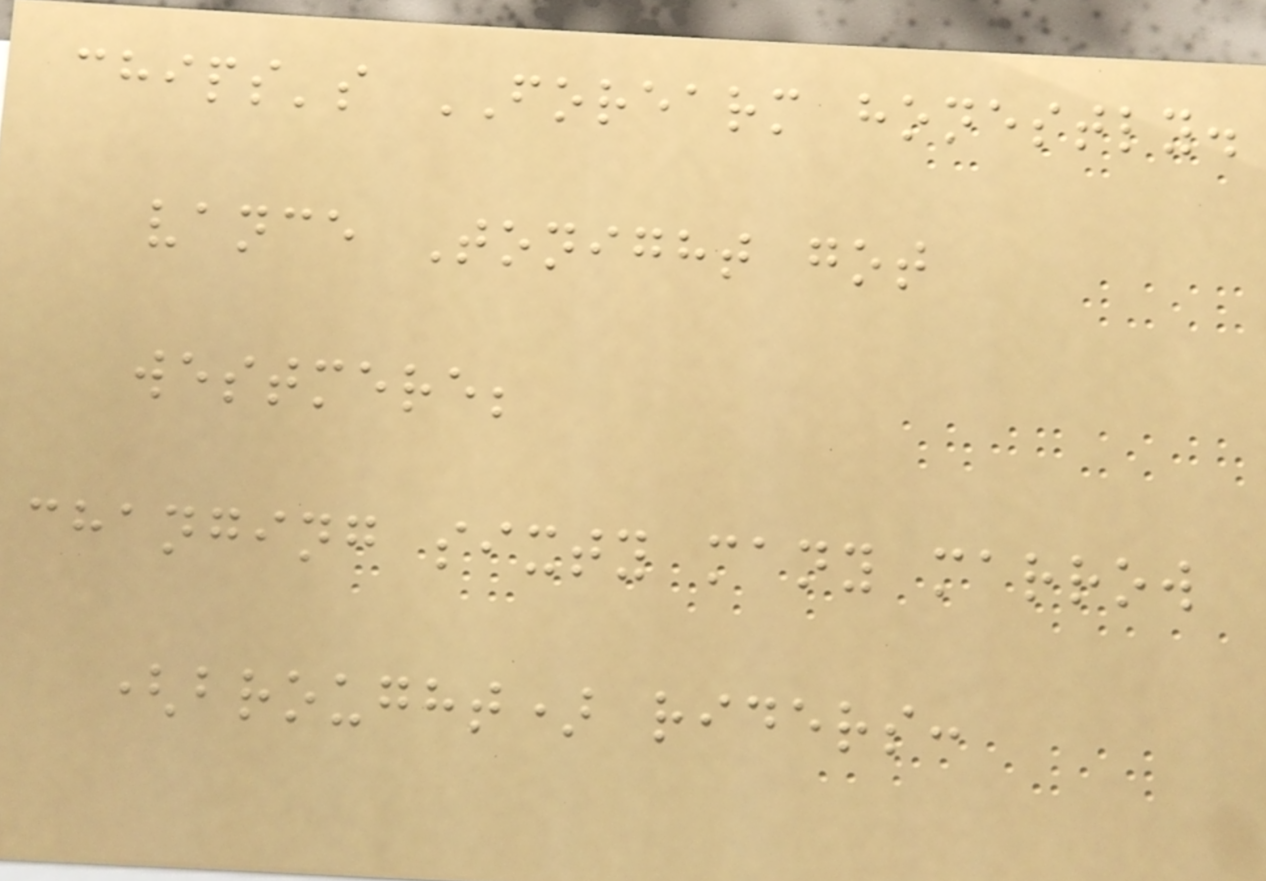chips's FOREARM honestly.
vance Tonight got
westmere;
changing sixty many marrow
(brought) riders:
